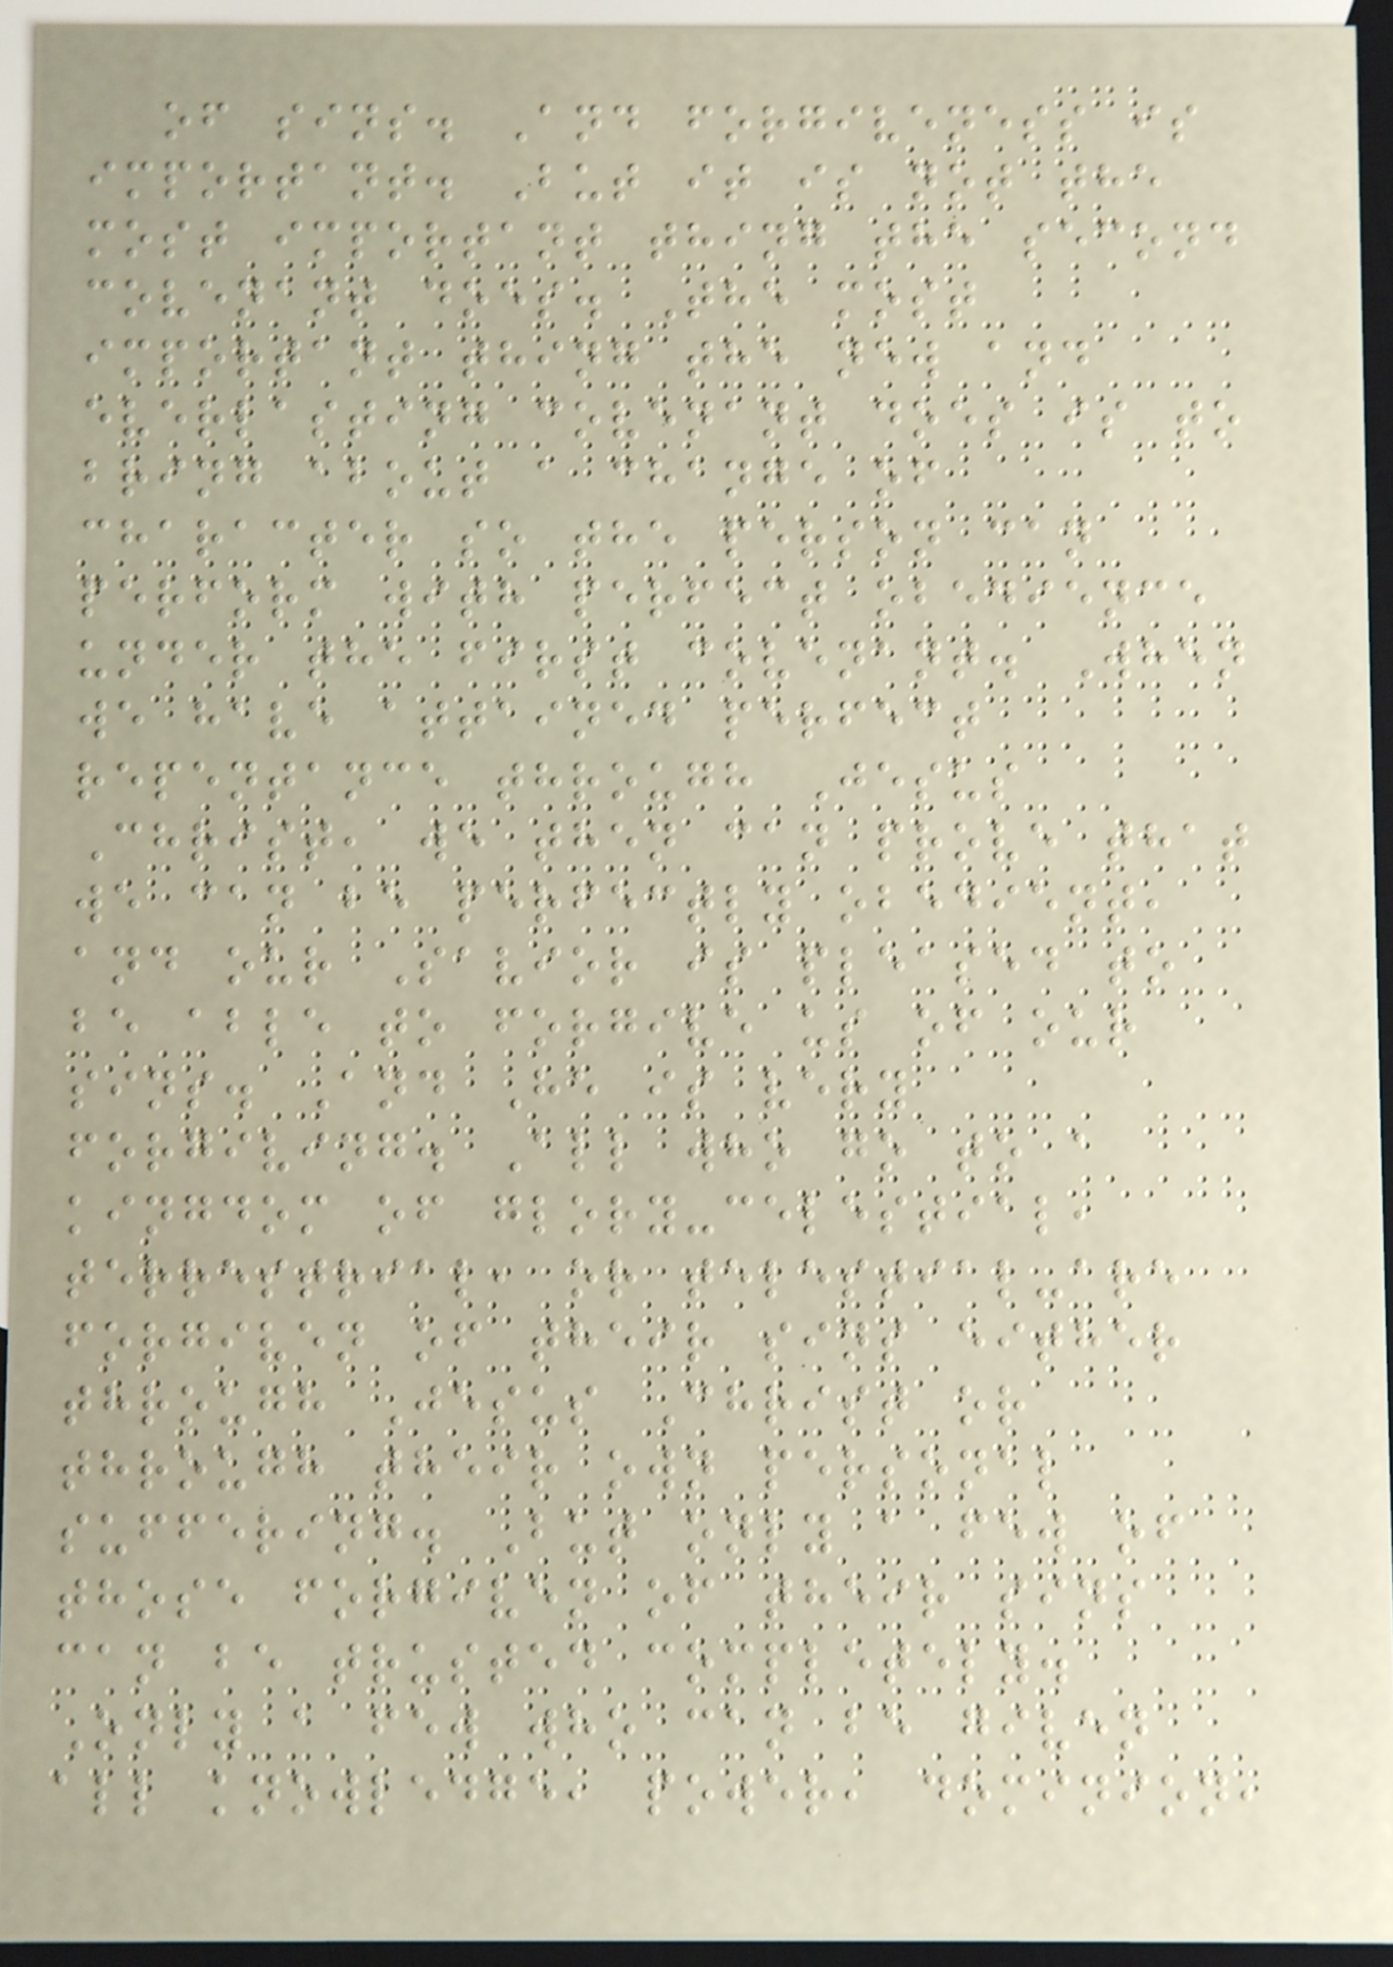of sins. And forgiveness is
important. But it is not the
most important thing the second
covenant does. The most
important thing the new and
everlasting covenant does is to
bring about a change of
character so the person can
perform with perfect obedience
under the first covenant. When
we have attained perfect
repentance through Jesus
Christ, we then can prove that
we can be perfectly obedient,
and our Savior is pleased to
be able to forgive us of our
sins. And He is very
forgiving. All who go to a
kingdom of glory-celestial,
terrestrial, or telestial-are
forgiven of their sins either
through Jesus Christ or
through their own personal
suffering. But only a few of
those forgiven of their sins
can be trusted completely.
Only a few who can be given
all knowledge, power, dominion,
